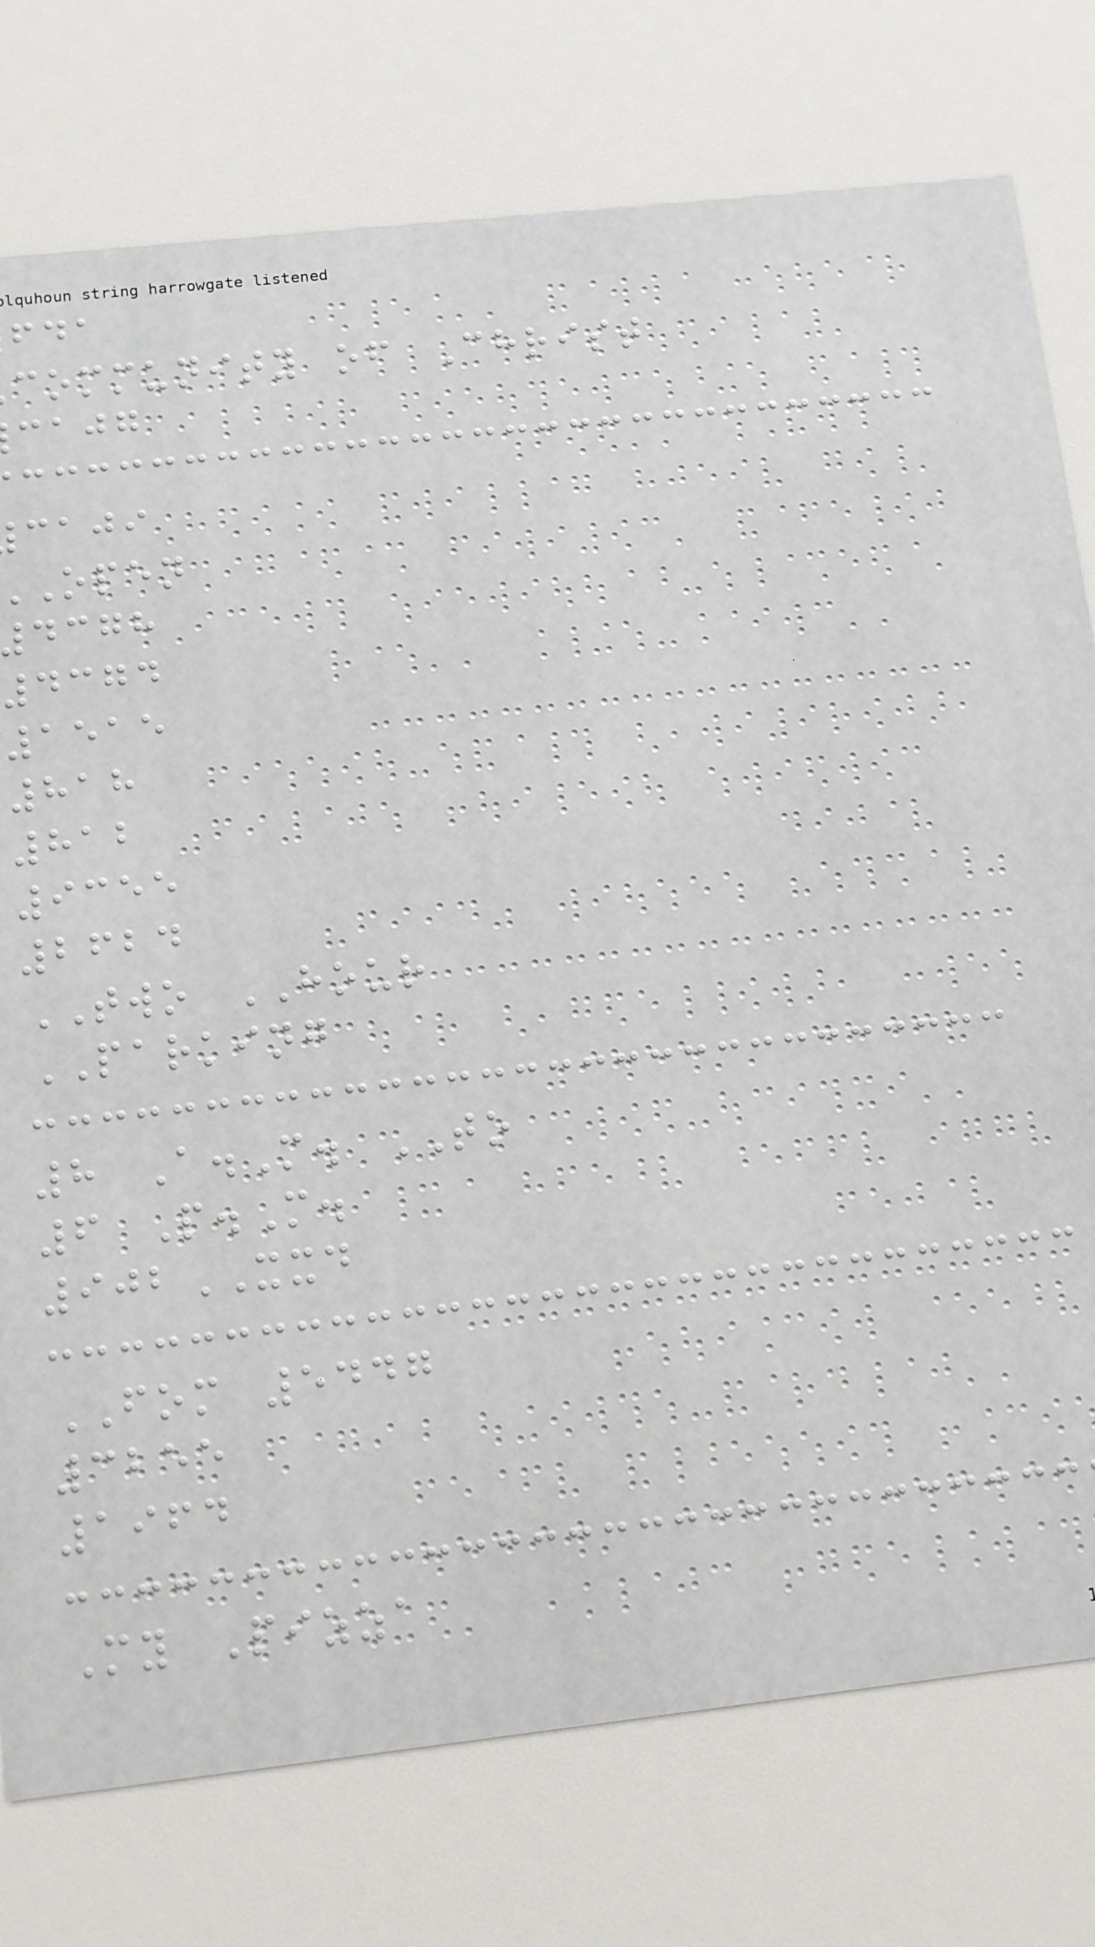community of Christ
cajg
caji
open
dcgh
4374
1515
818
812
9355
2624
TWO HOUR
PARKING
8 A.M. TO
6 P.M.
902XXD
FOM 5447
3255
1964
My Pizza
